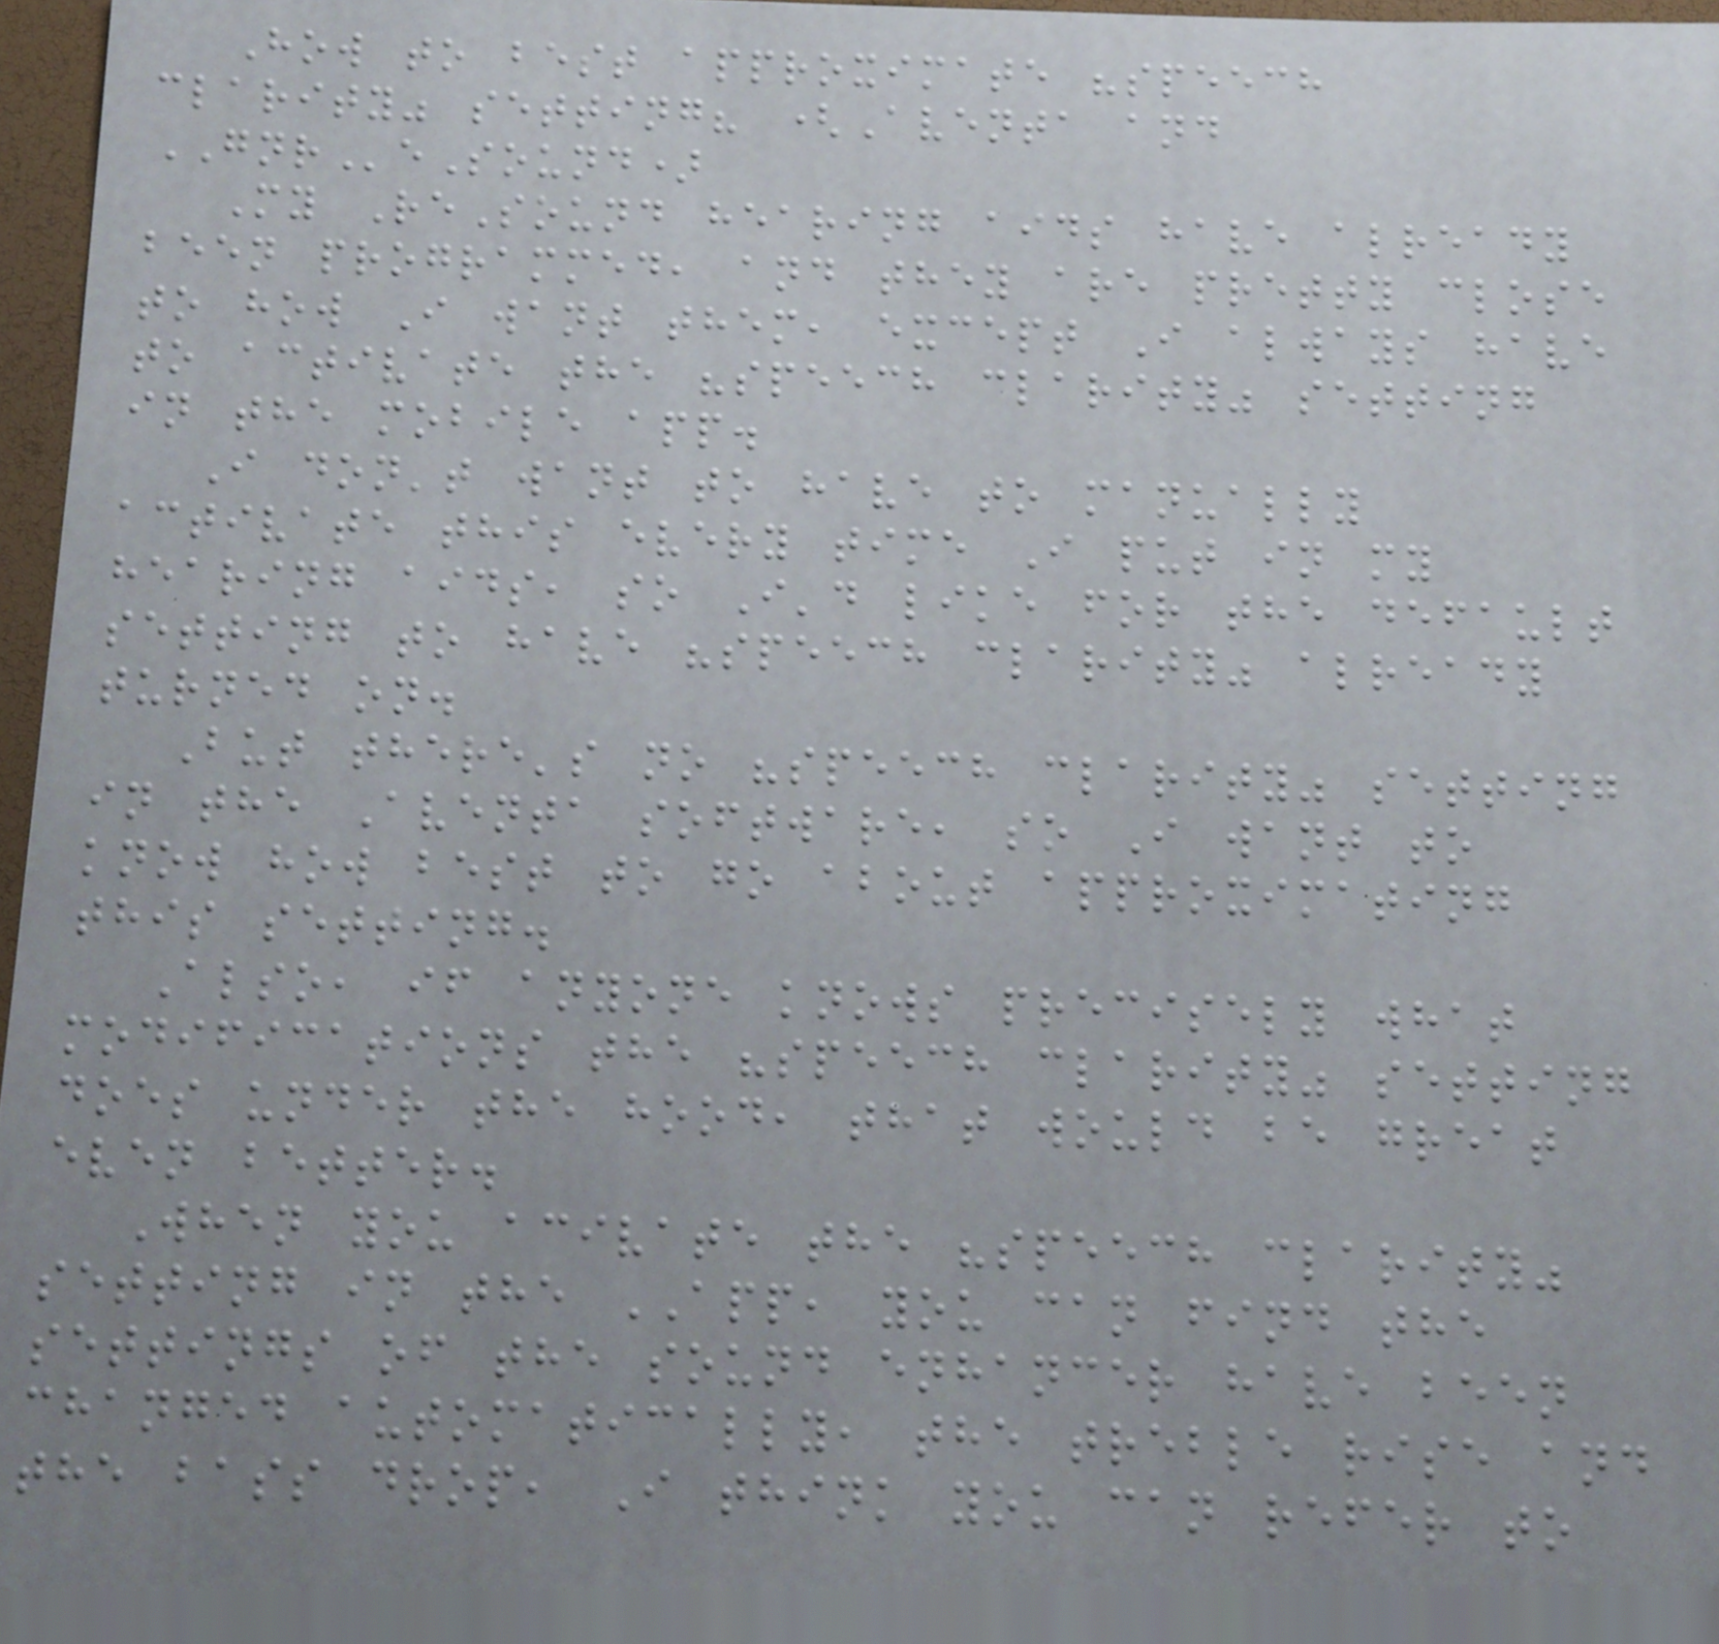How to best approximate "speech
clarity" setting? (Aventa and
GNReSound)
My ReSound hearing aids have already
been programmed, and they are pretty close
to how I want them, except I always have
to activate the "speech clarity" setting
in the mobile app.
I don't want to have to manually
activate this every time I put in my
hearing aids, so I'd like for the default
setting to have "speech clarity" already
turned on.
But there's no "speech clarity" setting
in the Aventa software, so I want to
know how best to go about approximating
this setting.
Also, if anyone knows precisely what
modifications the "speech clarity" setting
does under the hood, that would be great
even better.
When you acivate the "speech clarity"
setting in the APP, you can find the
settings of the sound enhancer have been
changed automatically, the treble rise and
the bass drop, I think you can refer to
